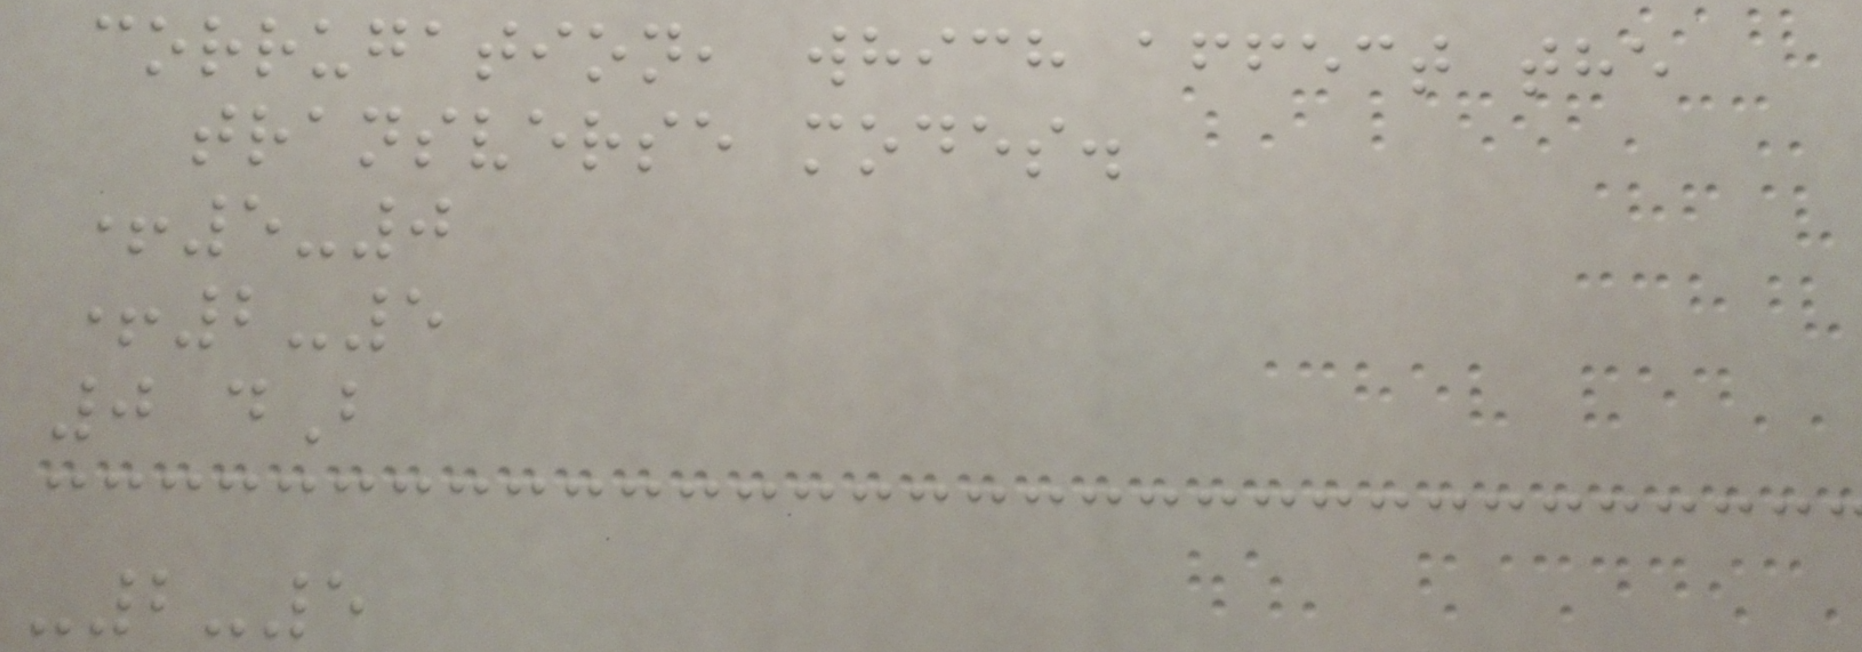corrugation, which affect the
transverse modes.
+5-0
+2-5
0 dB
-2-5
